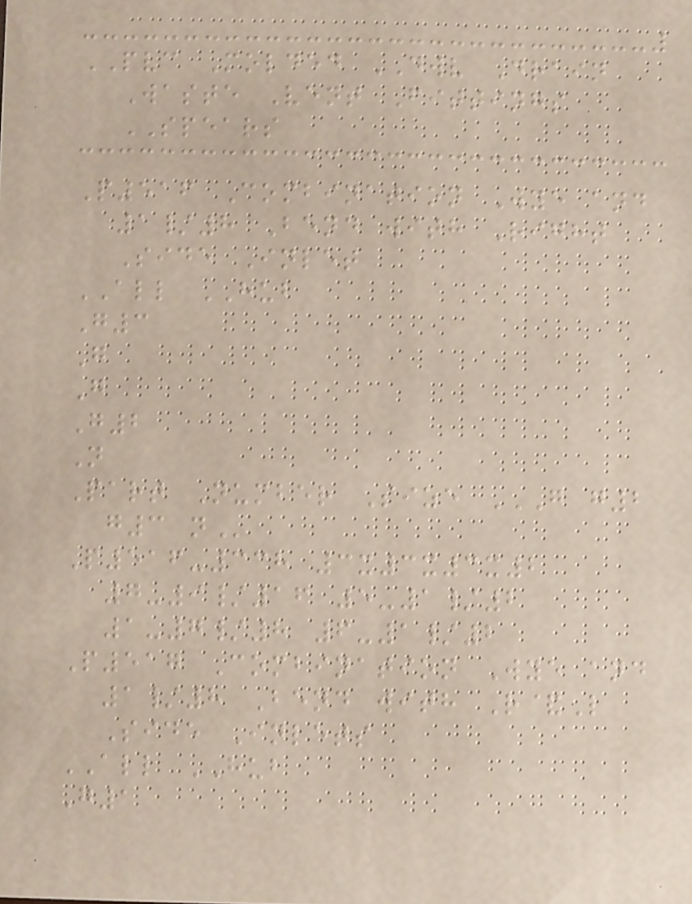PVC Molded DWV Drain
Waste Vent Fittings
SPEARS
P516 Combination Wye and
1/8 Bend with Right
Side Inlet
ALL HUB
G3
G
G
G2
N
Part Number Size G G2
G3 N
P516-338 3x3x3x2
7-9/16 5-1/2
1-7/8 6-1/2
P517 Combination Wye and
1/8 Bend with R&L
Side Inlets
ALL HUB
G1
